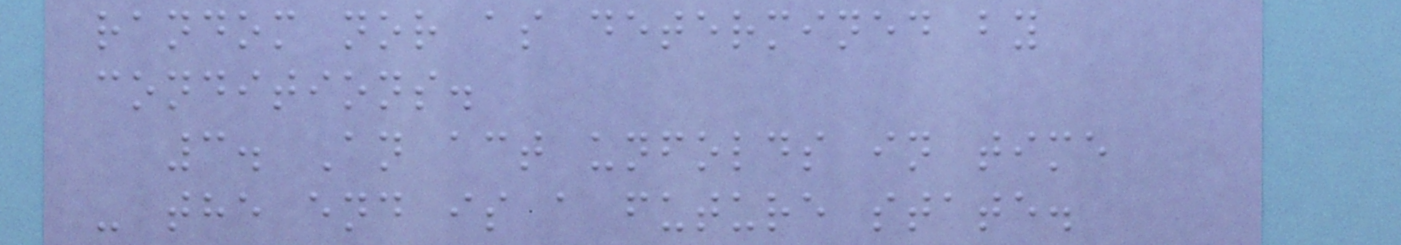random nor as determined by
conditions.
3. An act unfolds in time
- the end is a future state.
